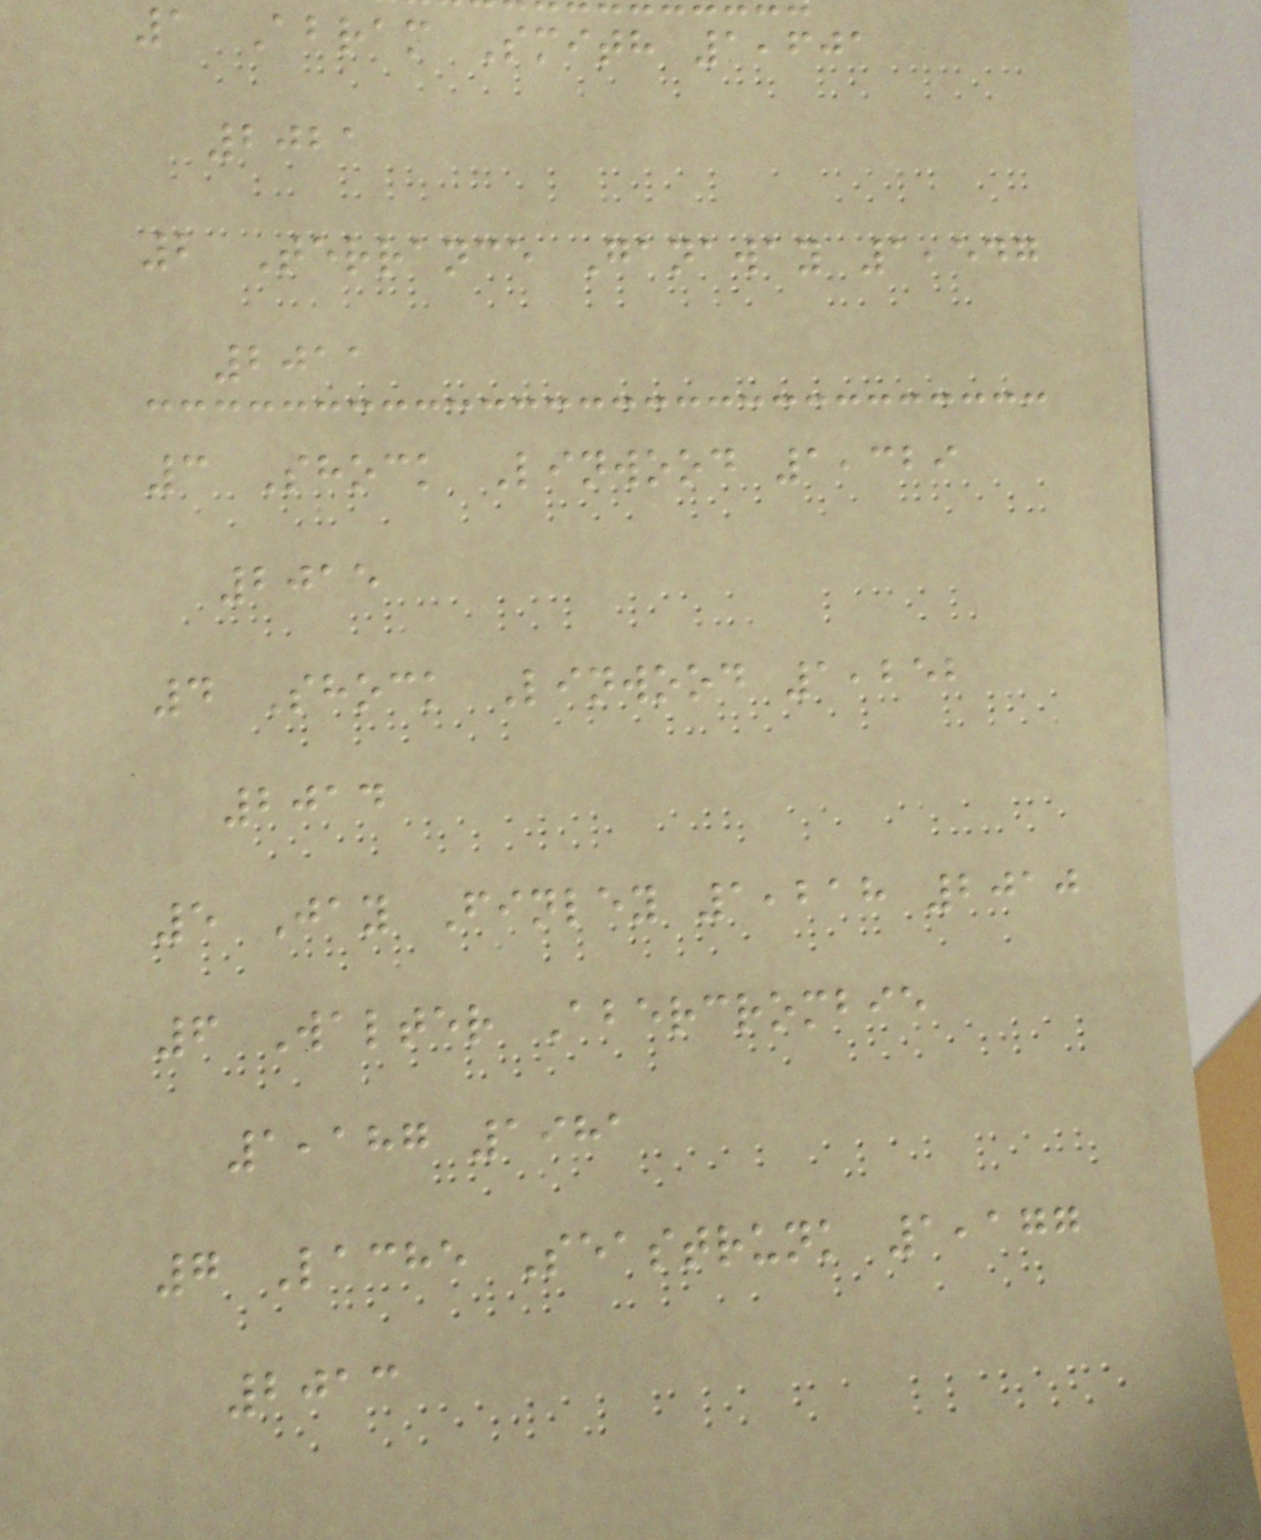1 Abram Smith 1,601
2021
2 Terrance Ganaway 1,547
2011
3 Shock Linwood 1,329
2015
4 Shock Linwood 1,252
2014
5 Jay Finley 1,218 2010
6 Walter Abercrombie
1,187 1981
7 Lache Seastrunk 1,177
2013
